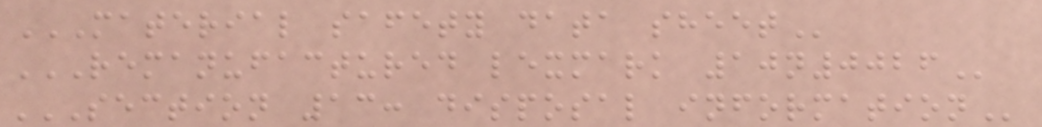MATERIAL SAFETY DATA SHEET
REMANUFACTURED LEXMARK 10N0026
SECTION 13: DISPOSAL INFORMATION
